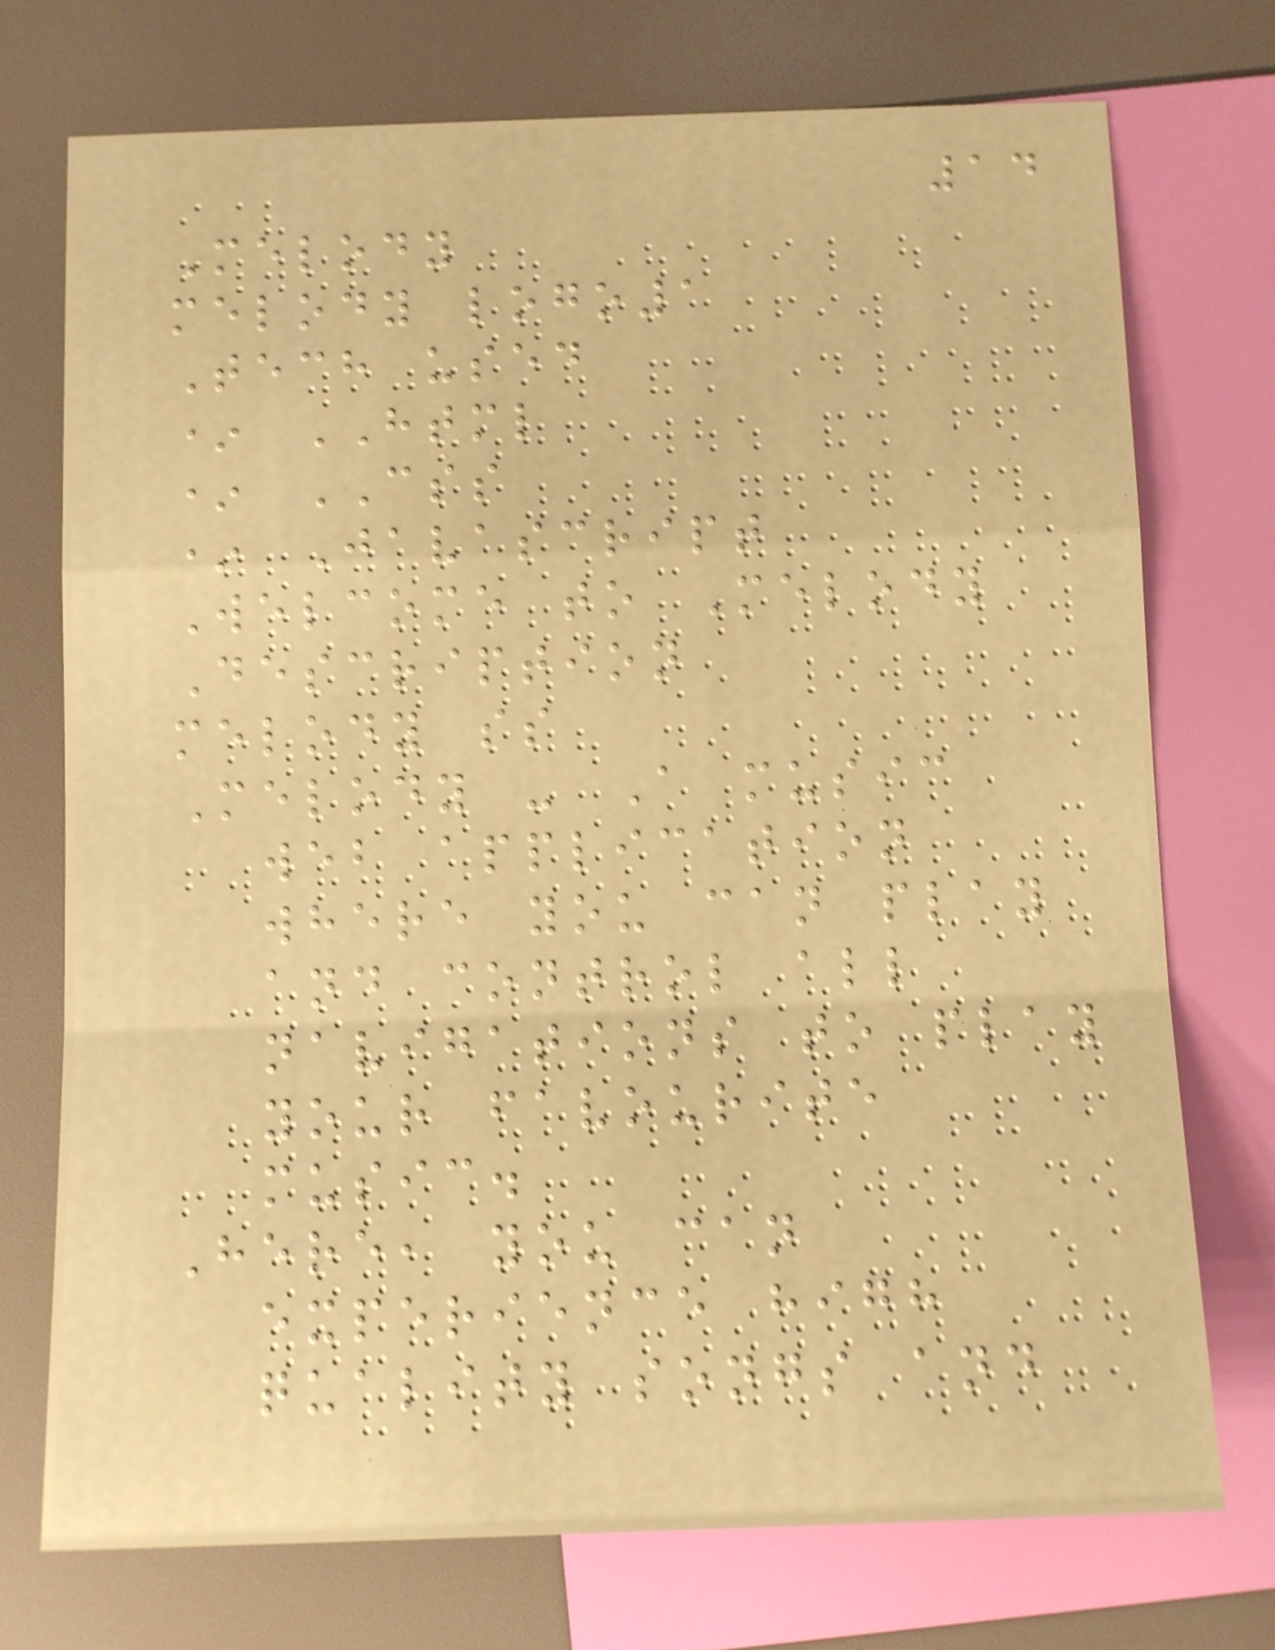14
Melody
melody logo1
Tech used
* HTML
* CSS
* Javascript
Welcome to Melody
Description
melody ss
Melody - A music
web application
where you can play
and control all
navigations to play
your favourite
music.
Here, you can
experience high
quality songs and
